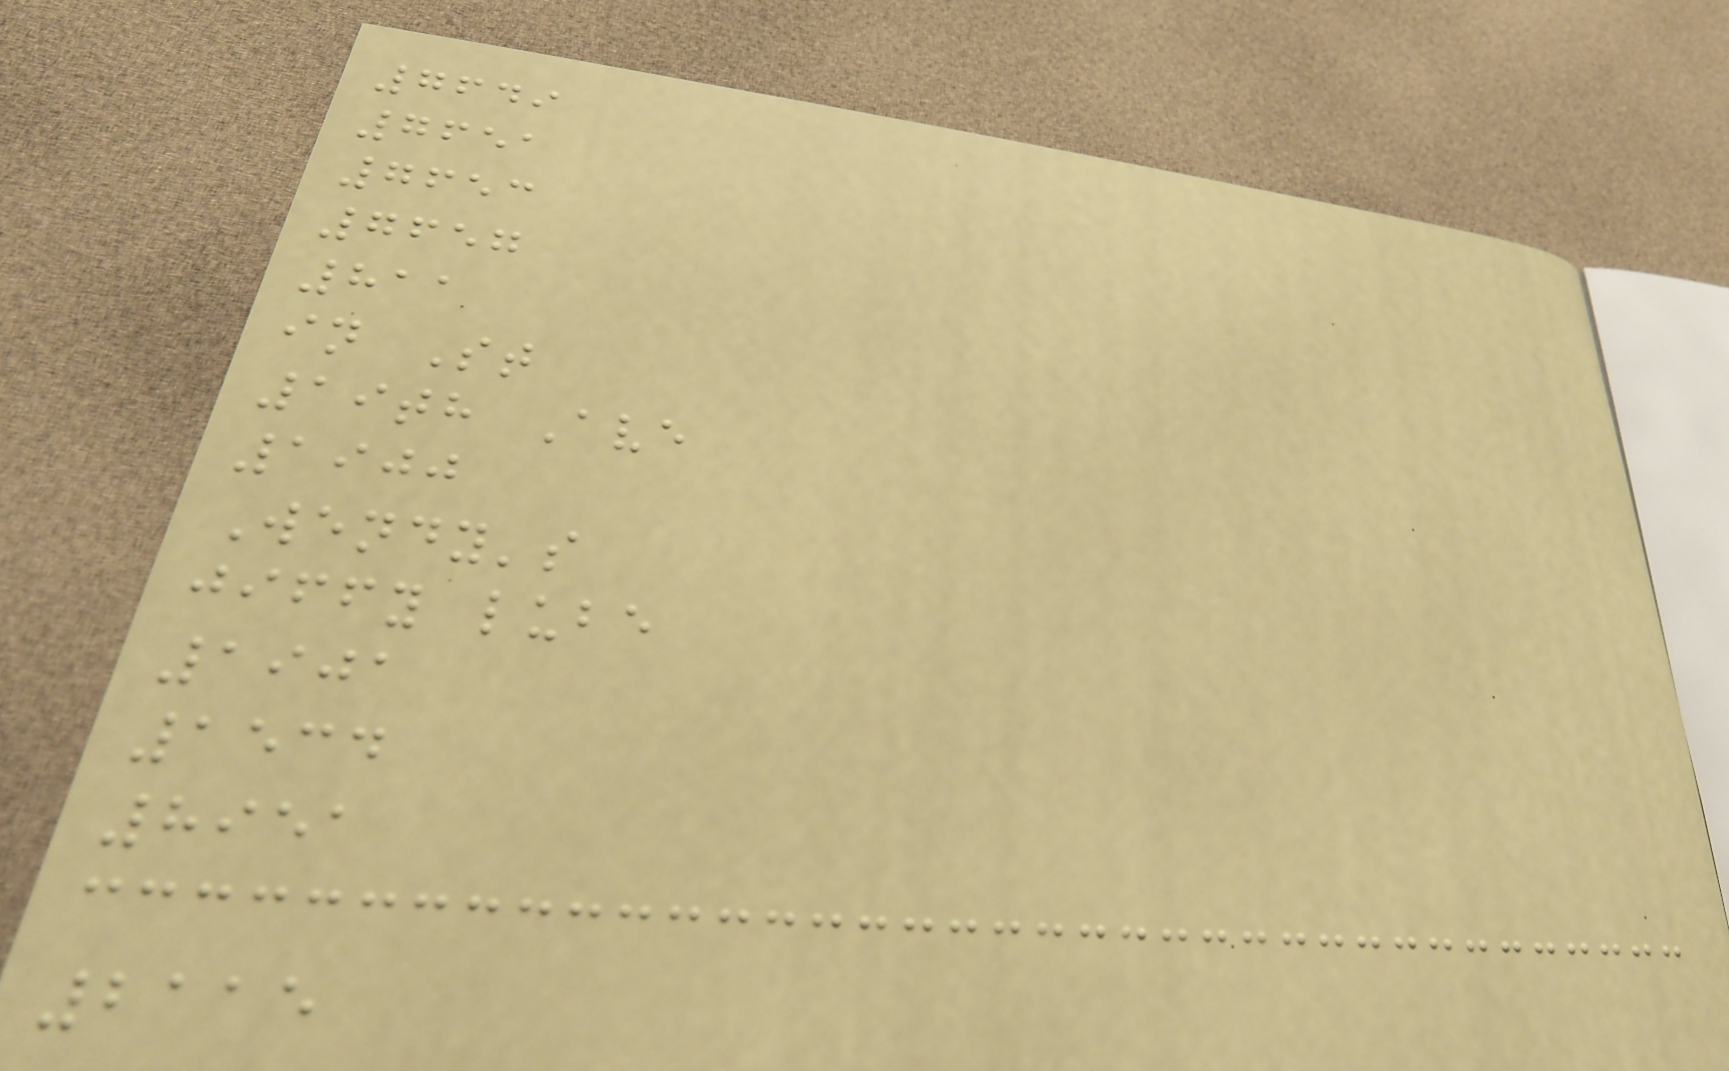7649
7651
7653
7657
811
in St
19th Ave
1900
Wendy's
jiffy lube
1901
1534
8951
2115
